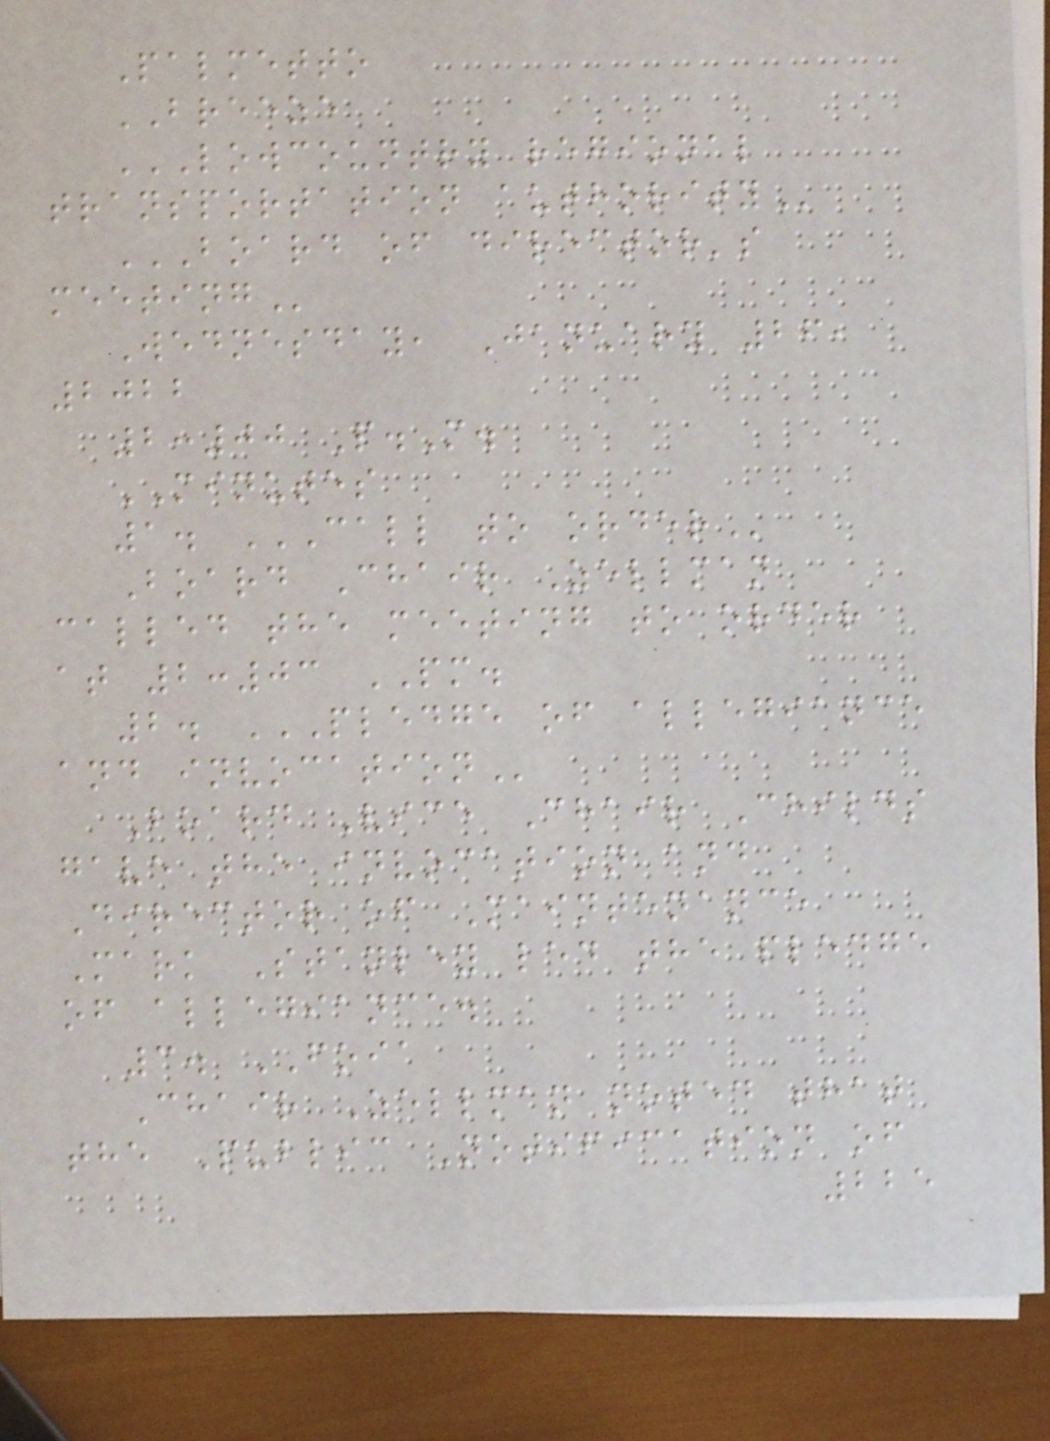Palmetto
BREEZE
LOWCOUNTRY REGIONAL
TRANSPORTATION AUTHORITY
BOARD OF DIRECTOR'S
MEETING
Wednesday, January 26,
2022
2:00 P.M.
MINUTES
1. CALL TO ORDER
Board Chair Zellman
called the meeting to order
at 2:03 PM.
2. PLEDGE OF ALLEGIANCE
AND INVOCATION
Board Vice Chair Childs
gave the invocation and
Director of Maintenance
Mark Stanley led the pledge
of allegiance.
3. FOIA
Chair Zellman noted that
the Public Notification of
225
